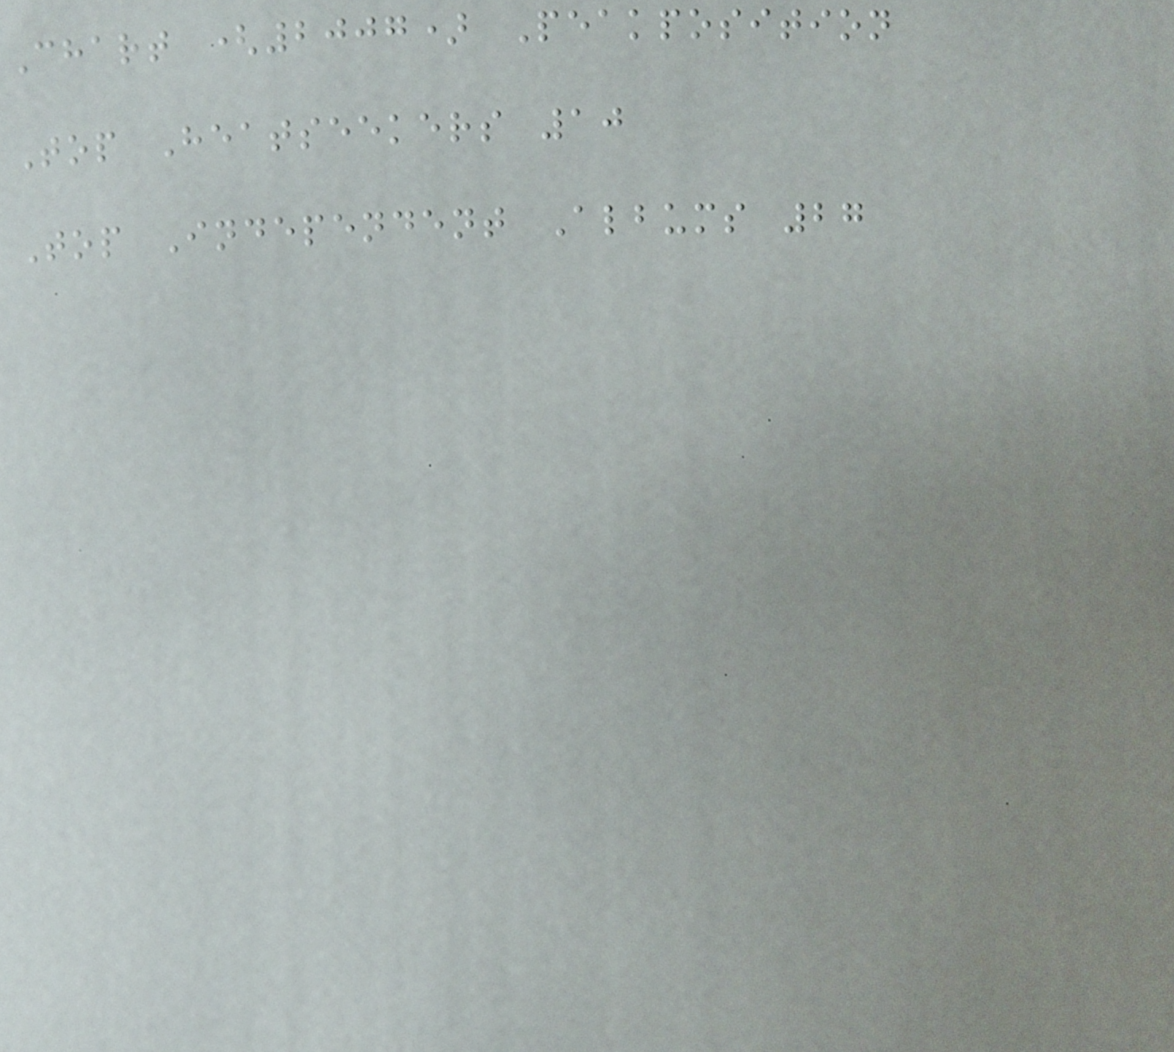Chart (2007) Peakposition
Top Heatseekers 10
Top Independent Albums 27
